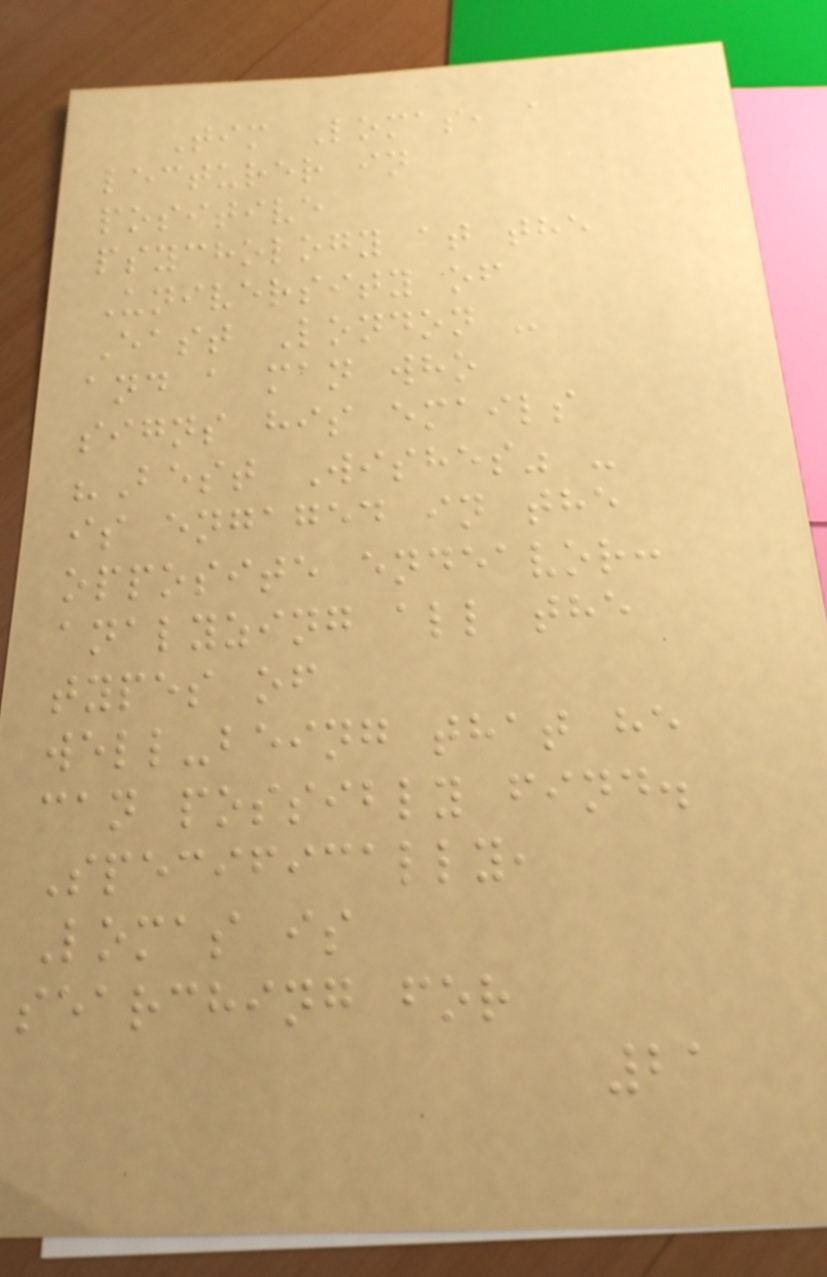Tim Lomas, a
lecturer in
positive
psychology at the
University of
East London -
and a man who
signs his emails
"Best Wishes" -
is engaged in the
opposite endeavor:
analyzing all the
types of
well-being that he
can possibly find.
Specifically,
Lomas is
searching for
21
